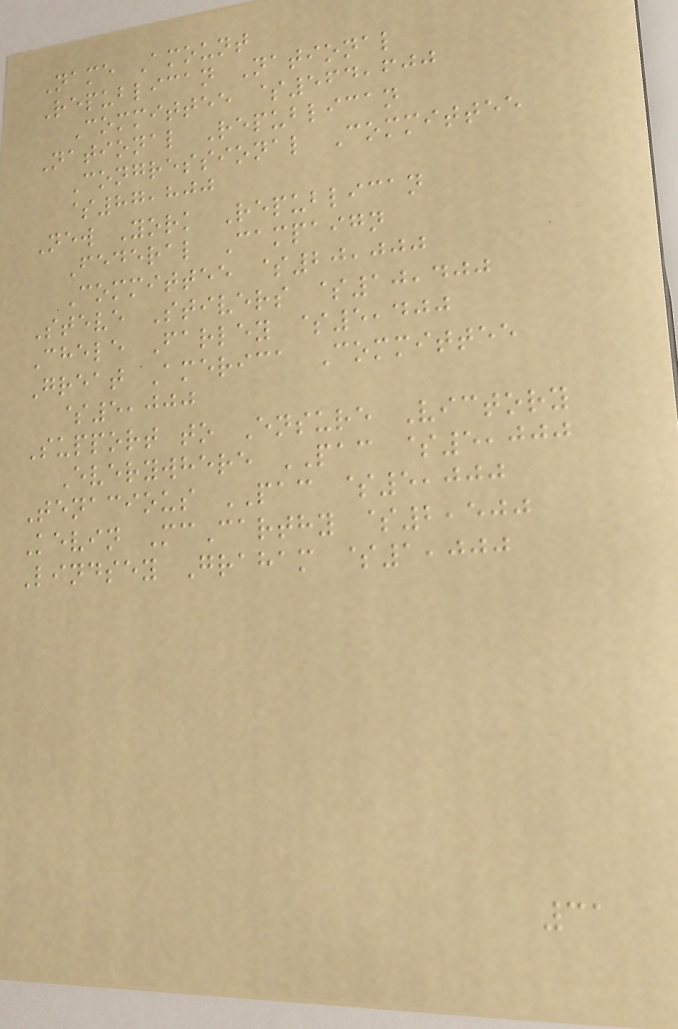Name Amount
Republican National
Committee $564,600
National Republican
Congressional Committee
$87,800
New York Republican
Federal Campaign
Committee $20,000
Steve Stivers $10,400
Chele Farley $5,400
Great America Committee
$5,000
Support to Ensure Victory
Everywhere PAC $5,000
Tenacious PAC $5,000
Kevin McCarthy $2,500
Lindsey Graham $1,000
31
